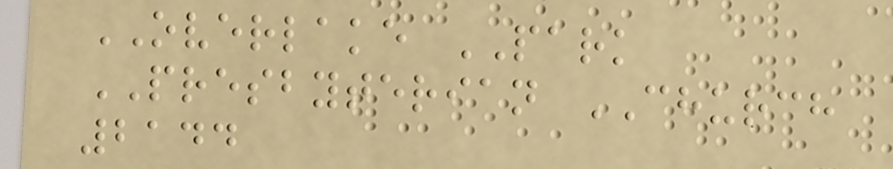OVERLAKE PARK
PRESBYTERIAN CHURCH
2144
